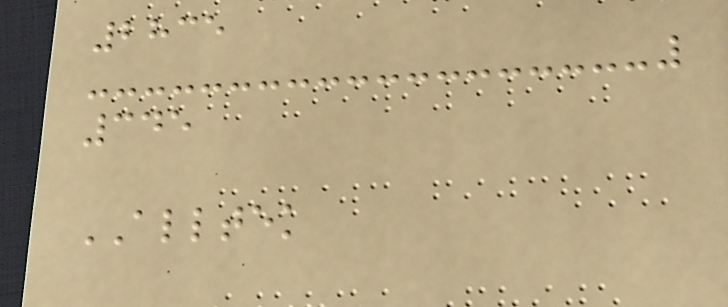2835
345
ALLTEK
